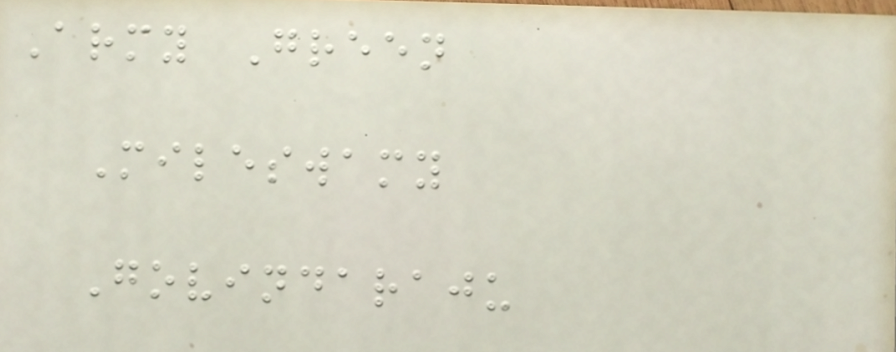Army Green
Mileswamy
Govindaraju
